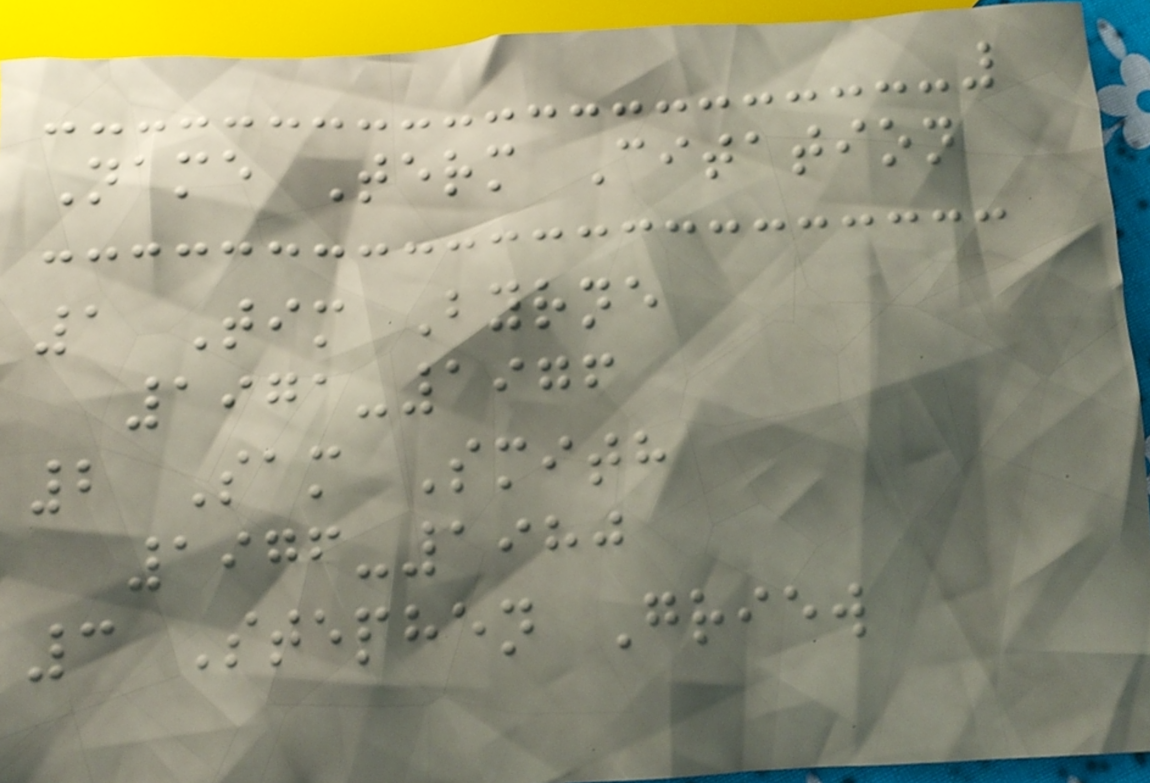Name Term Citation
1 Tim Byrne
1971-1976
2 Sam Smith
1976-1980
3 Stephen Griew
